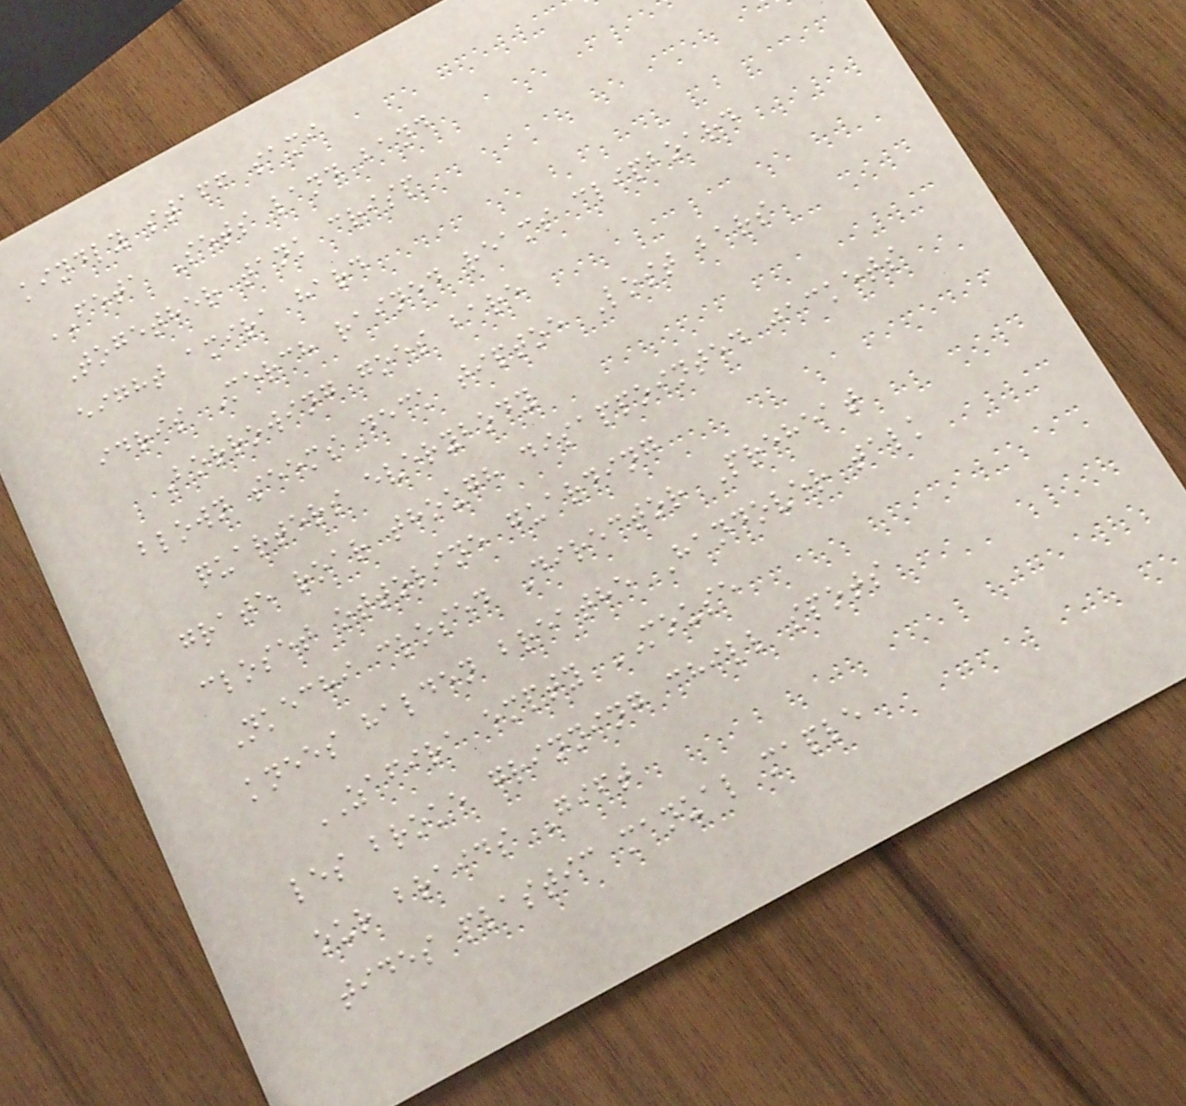kindly staff sami
FETA Sets land band
Together tank crisp
eight amira hard
idris Merch rained reams clipboard
Borrowing goes bare
blown seems deck tiptoe Lost bars
quarters everybody
grate roar though disappointed jackets
closet ottoline guarding
Nkechi closed Director Preheat
knees halden breathe Handover talk
ZAFIRA empty MOUSE
les broke grinning chill spots
our braids Gift
tides plastic manual maple
